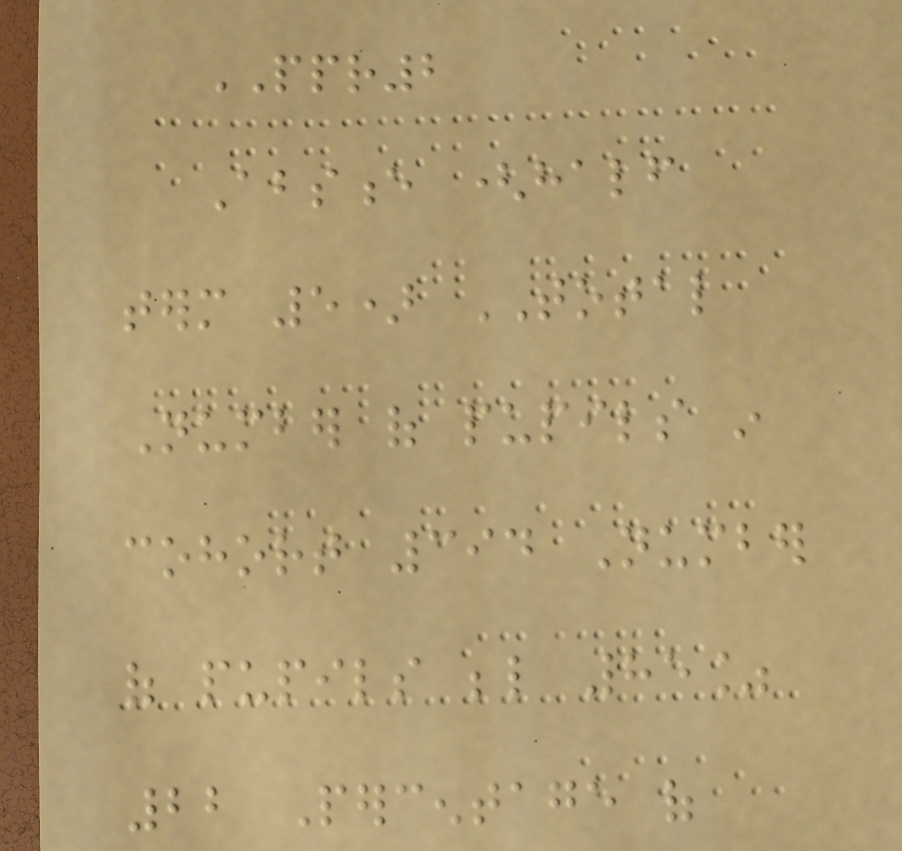PPR2
Absence (half
term 5) TOTAL
Number of pupils in
cohort 394 Number
of pupils below 85%
22 Percentage of
